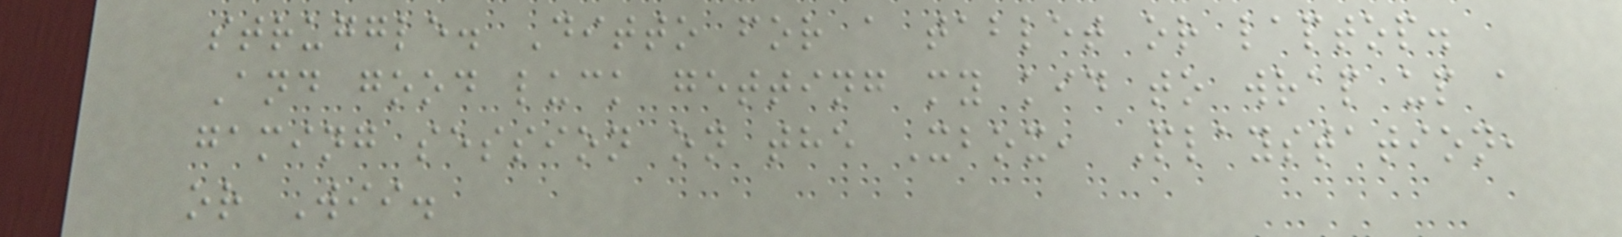struggle. Ditto for a tablet or laptop.
And good luck getting my kid to wrap up a
gaming session on the Xbox, Playstation,
or Wii.
